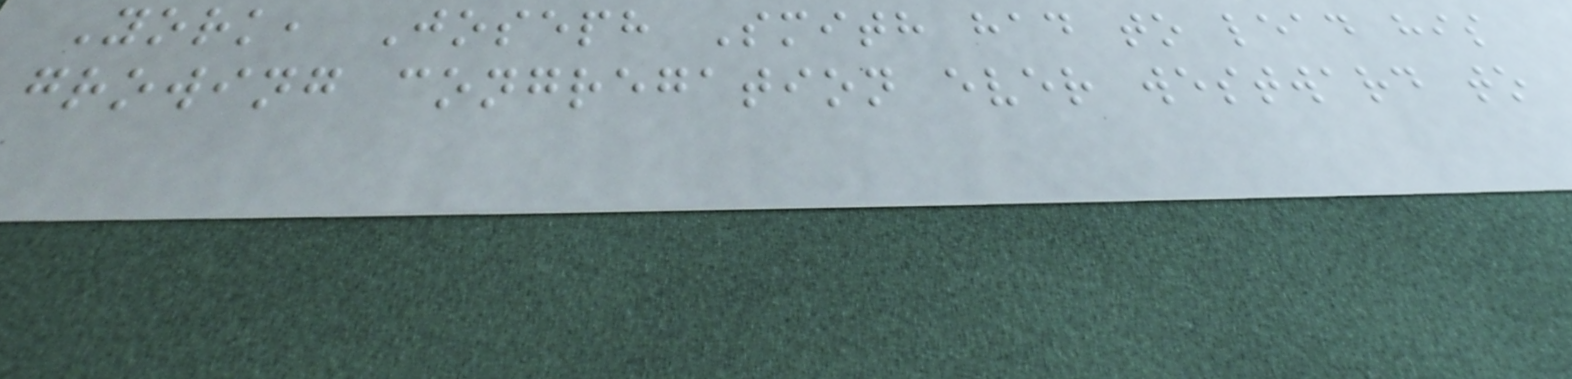York, Joseph Smith had to lead his
growing congregation ever westward to
